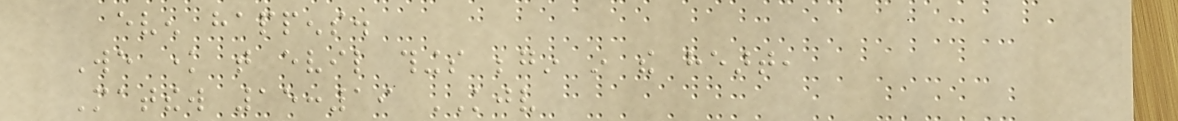even happens.
We know that evil things begin in the heart,
Matthew 15:19 KJV
